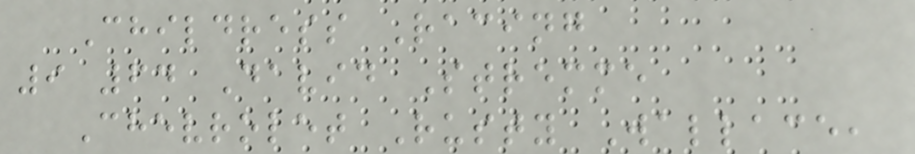Childress Racing
9 64 David Stremme
Chevrolet Rusty Wallace,
